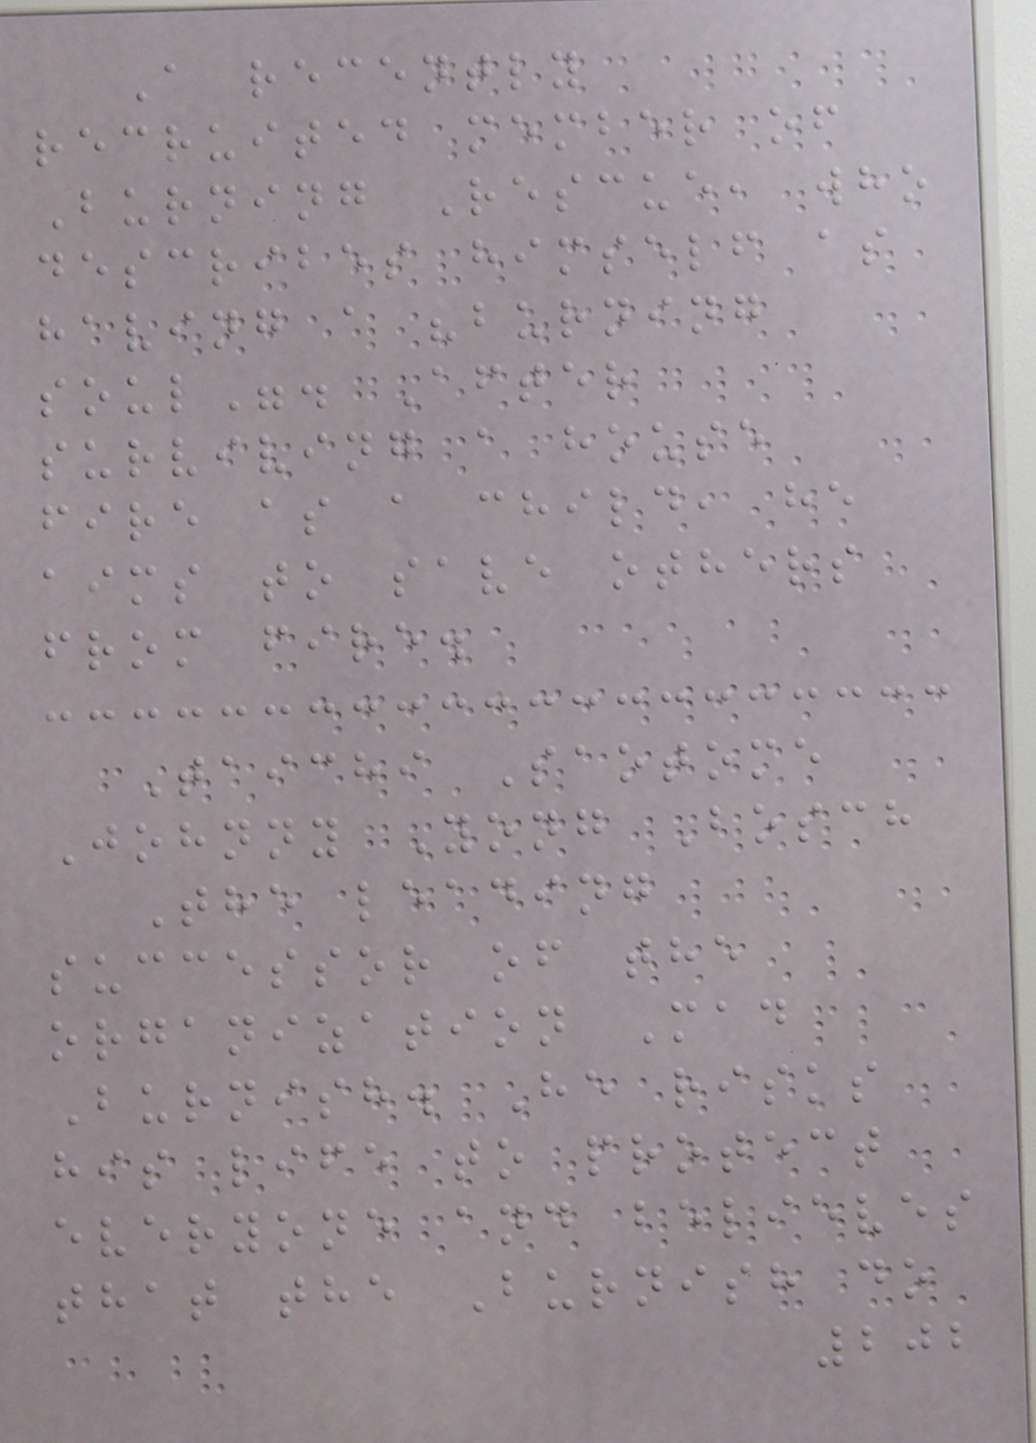A recently
recruited member of
Burning Rescue, who
describes himself as
having a "burning
soul". After
surviving a house
fire as a child, he
aims to save others
from fire.
Taichi Saotome
Johnny Yong Bosch
The leading
successor of the
organization Mad
Burnish. He risks
his life to protect
everyone and believes
that the Burnish do
202
